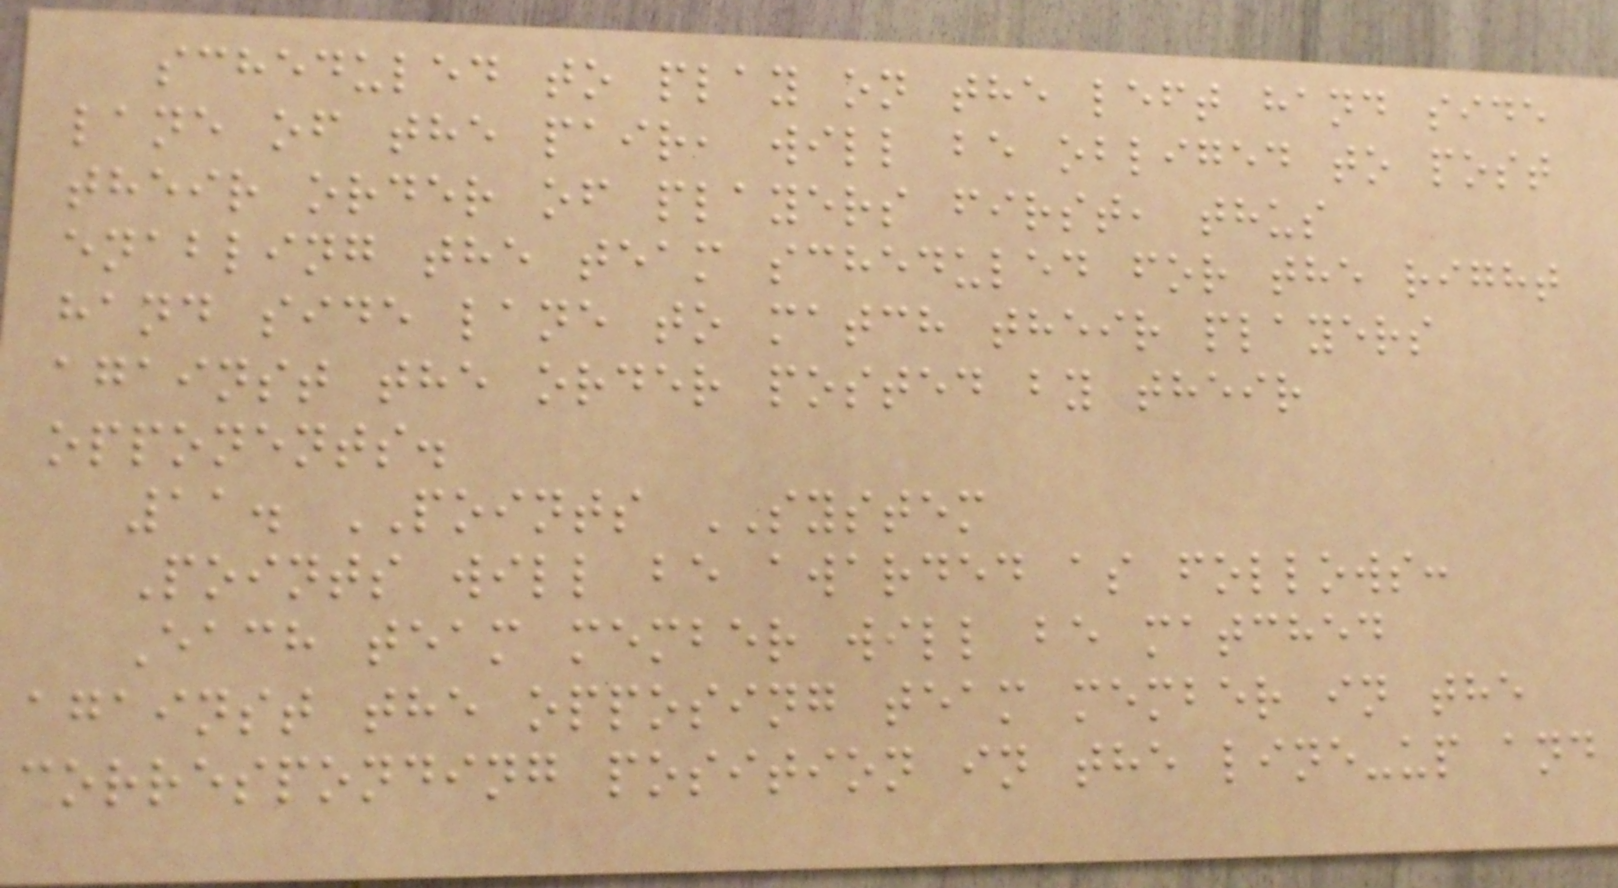scheduled to play on the left hand side
lane of the pair, will be obliged to post
their order of players first, thus
enabling the team scheduled for the right
hand side lane to match their players
against the order posted by their
opponents.
11. POINTS SYSTEM
Points will be awarded as follows:
Each team member will be matched
against the opposing team member in the
corresponding position in the line-up and
